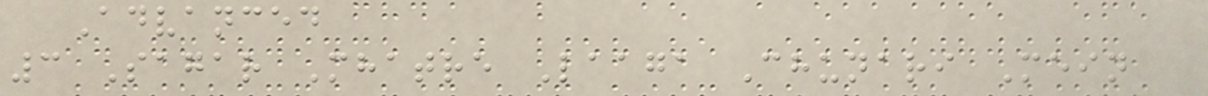Advanced
3 Sagar Mhatre Laaga Chunari Mein
